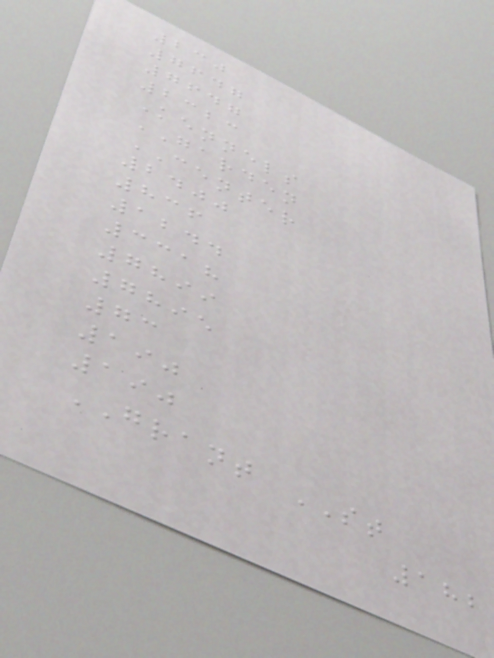230
7647
7647
2323
Kennels
GARDEN
CENTER
2400
836
1244
3318
7899
7895
73
190
190
GRANT ST
182
